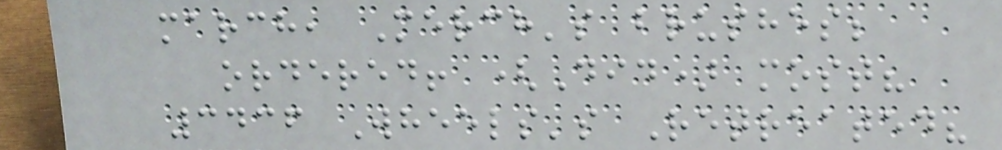march, Merch's brushes;
ordered! (Did) most?
3436 Wheels's Retreated?
